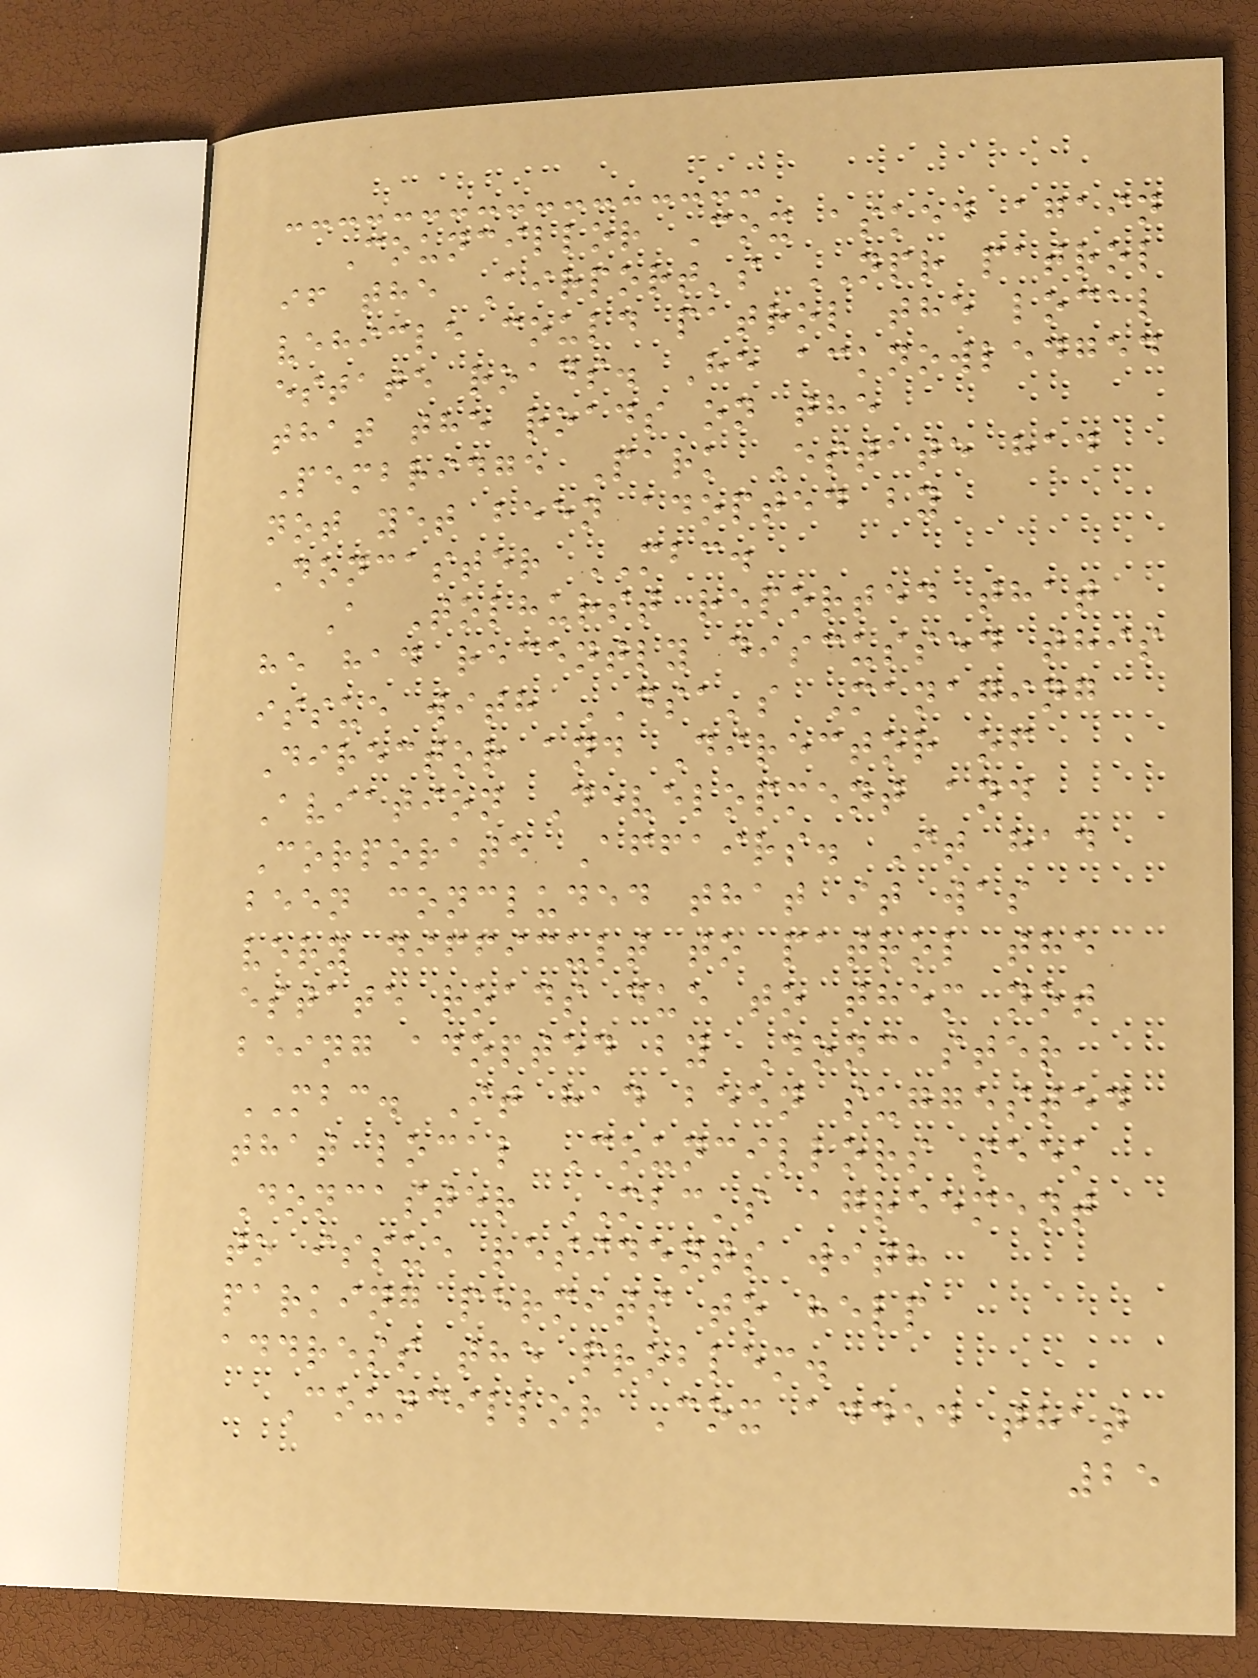Councillor Cox asked again
if the Airport's NPR patrol
vehicle could patrol the local
estate roads. He acknowledged
that the roads on the
Pembridge Park Estate had
not yet been adopted by
Doncaster MBC.
A Tolhurst reported that
he had recently discussed this
issue with DSA's Managing
Director and Director of
Aviation Development and
Corporate Affairs. It had
been concluded that it was
very difficult to patrol the
estate roads due to them not
being adopted by Doncaster
MBC. It had been suggested
that local Councillors seek
Doncaster MBC's agreement
to issue residents with
parking permits to help
address the problem.
Councillor Cox added that
25
